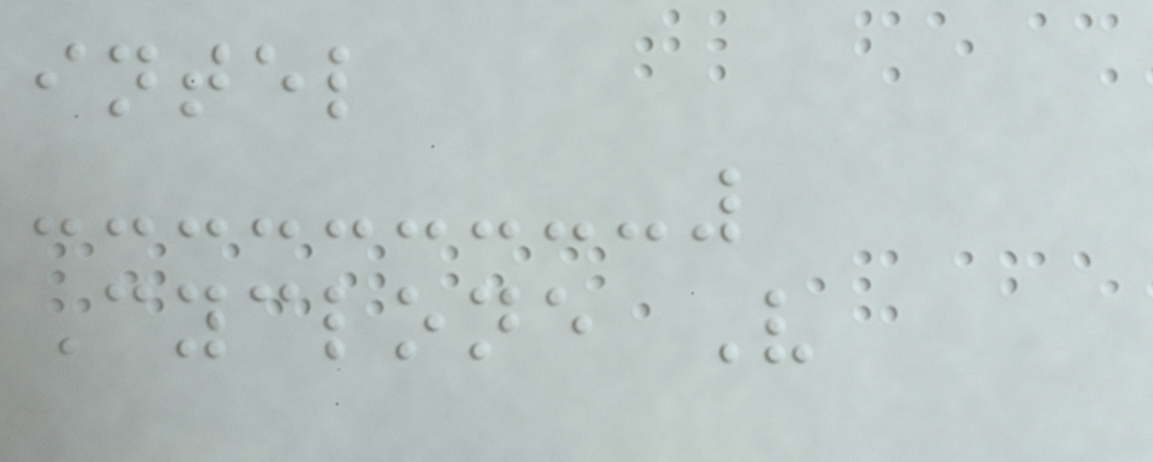intel
Cyclone V
